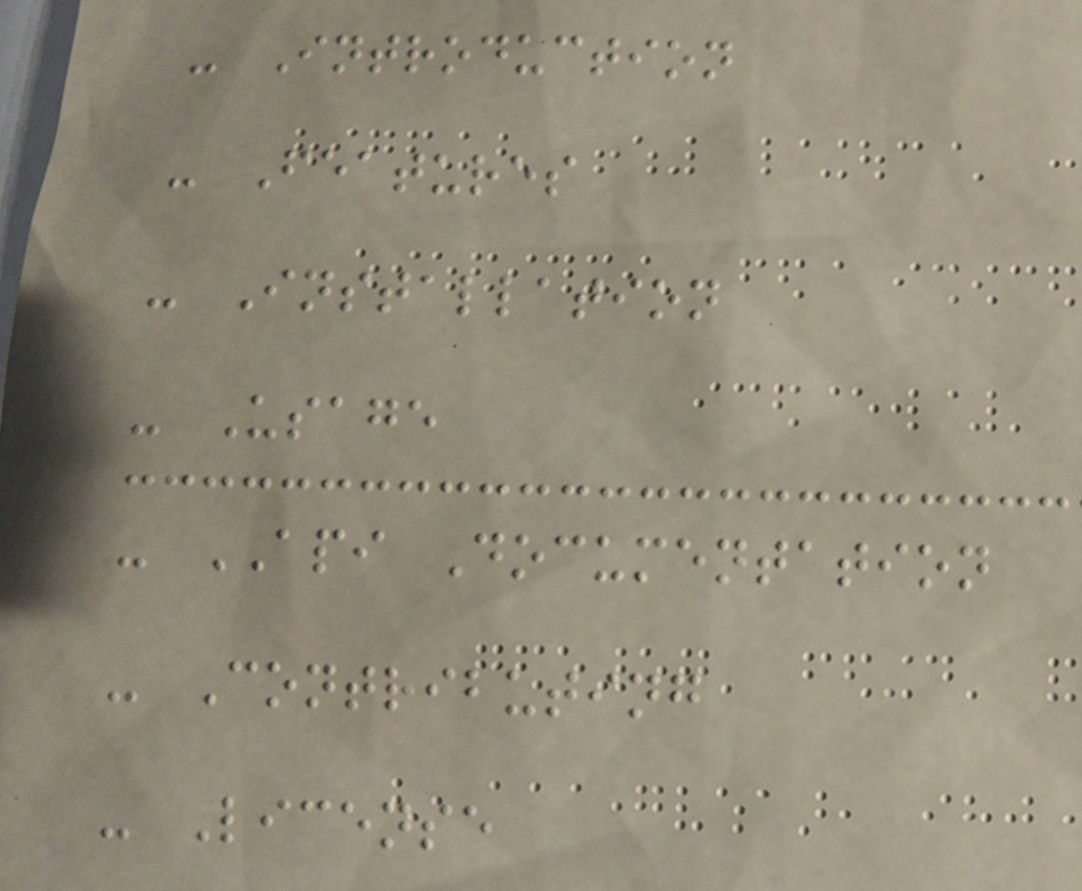- Introduction
- Features
- Installation
- Usage
- API Documentation
- Contributing
- License
